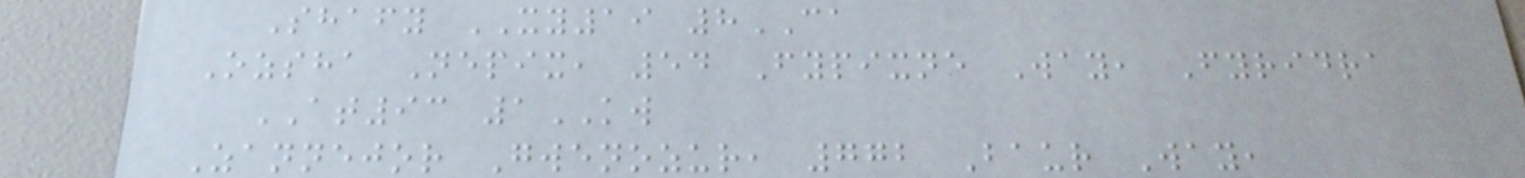Shafy XY19 8CA
Ozsha Nepix, 54 Fypixne Way, Fyridra
AT93 1KW
Zannejor Gwenozur, 772 Baur Way,
